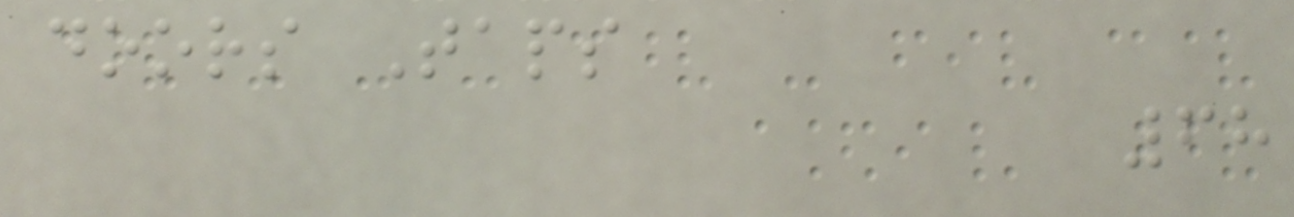doors Taps
68
